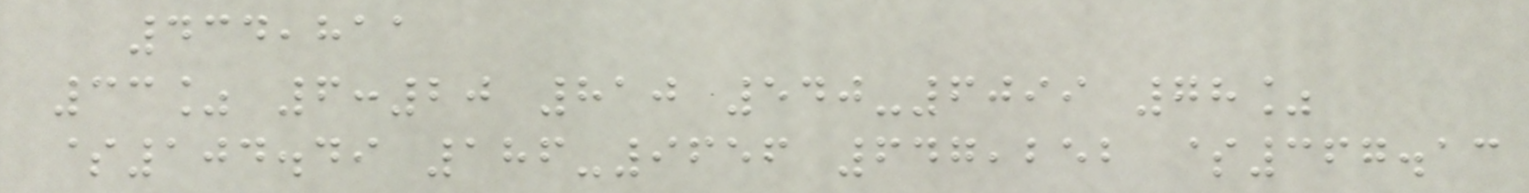434,811
33% 6:20 810 540-6099 78%
$104.49 186-9656 647,252 $367.13
